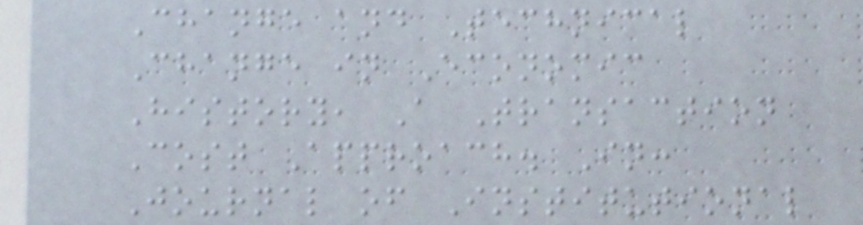Change and Technical
Change in Economic
History, A Transaction
Cost Approach. In:
Journal of Institutional
